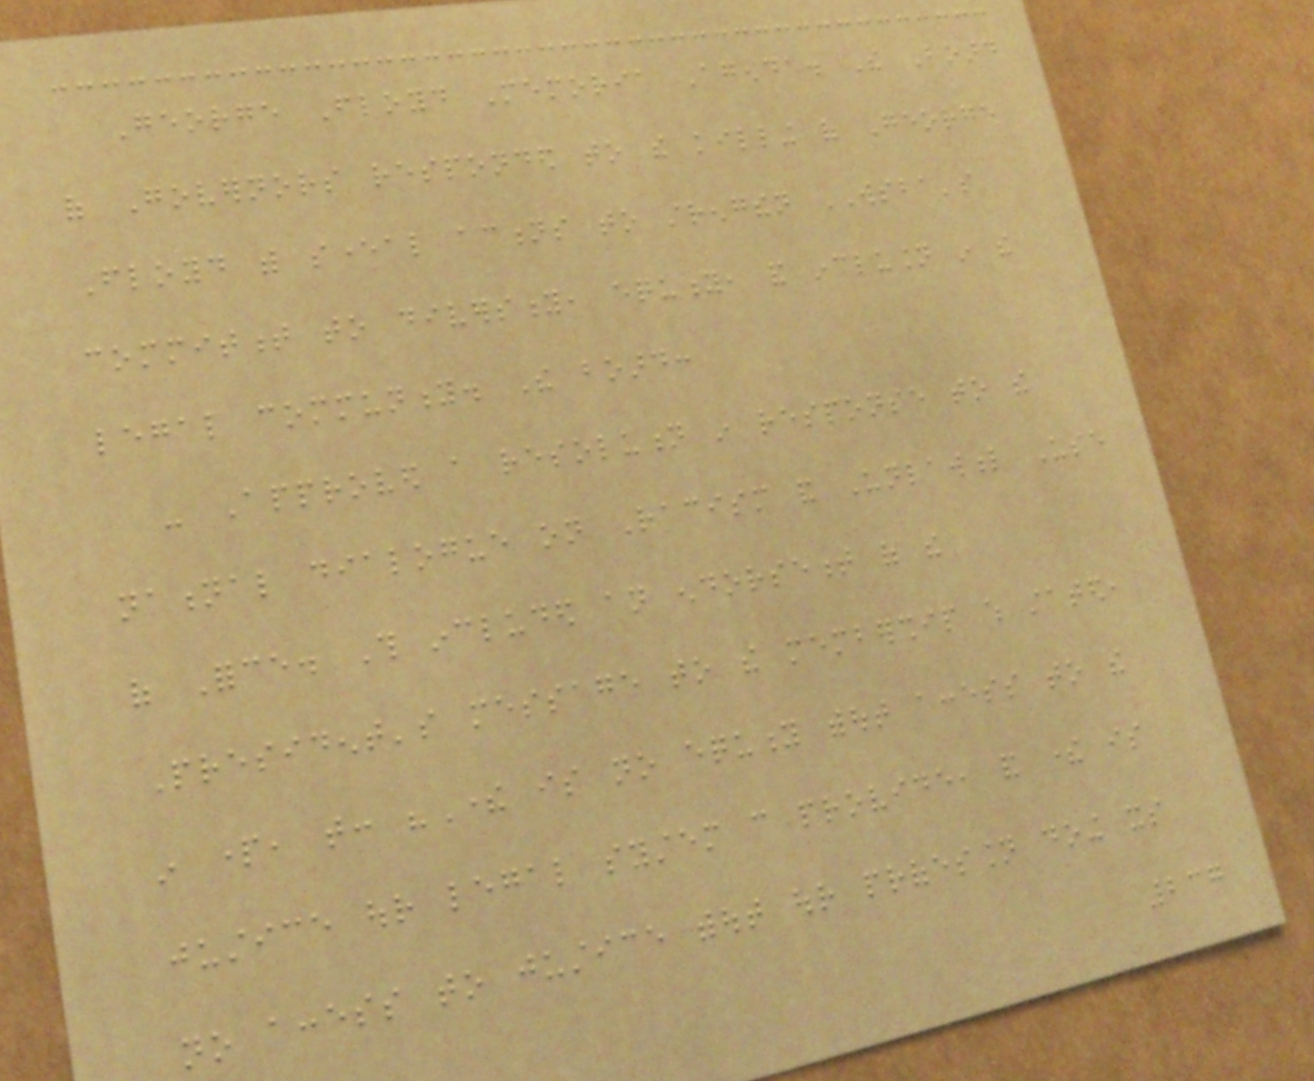George Floyd Memoria Agenda. The Board
of Governors responded to the killing of George
Floyd with several actions to strengthen WSBA's
commitment to diversity, equity, and inclusion in the
legal community. The board:
- Approved a resolution in response to the
national dialogue on Racism and Unlawful Use
of Force. This included an endorsement of the
President's message to the membership which stated,
in part, that: "There is no equity without access to the
justice our legal system can provide, and there is
no access to justice without our profession doing its
237
